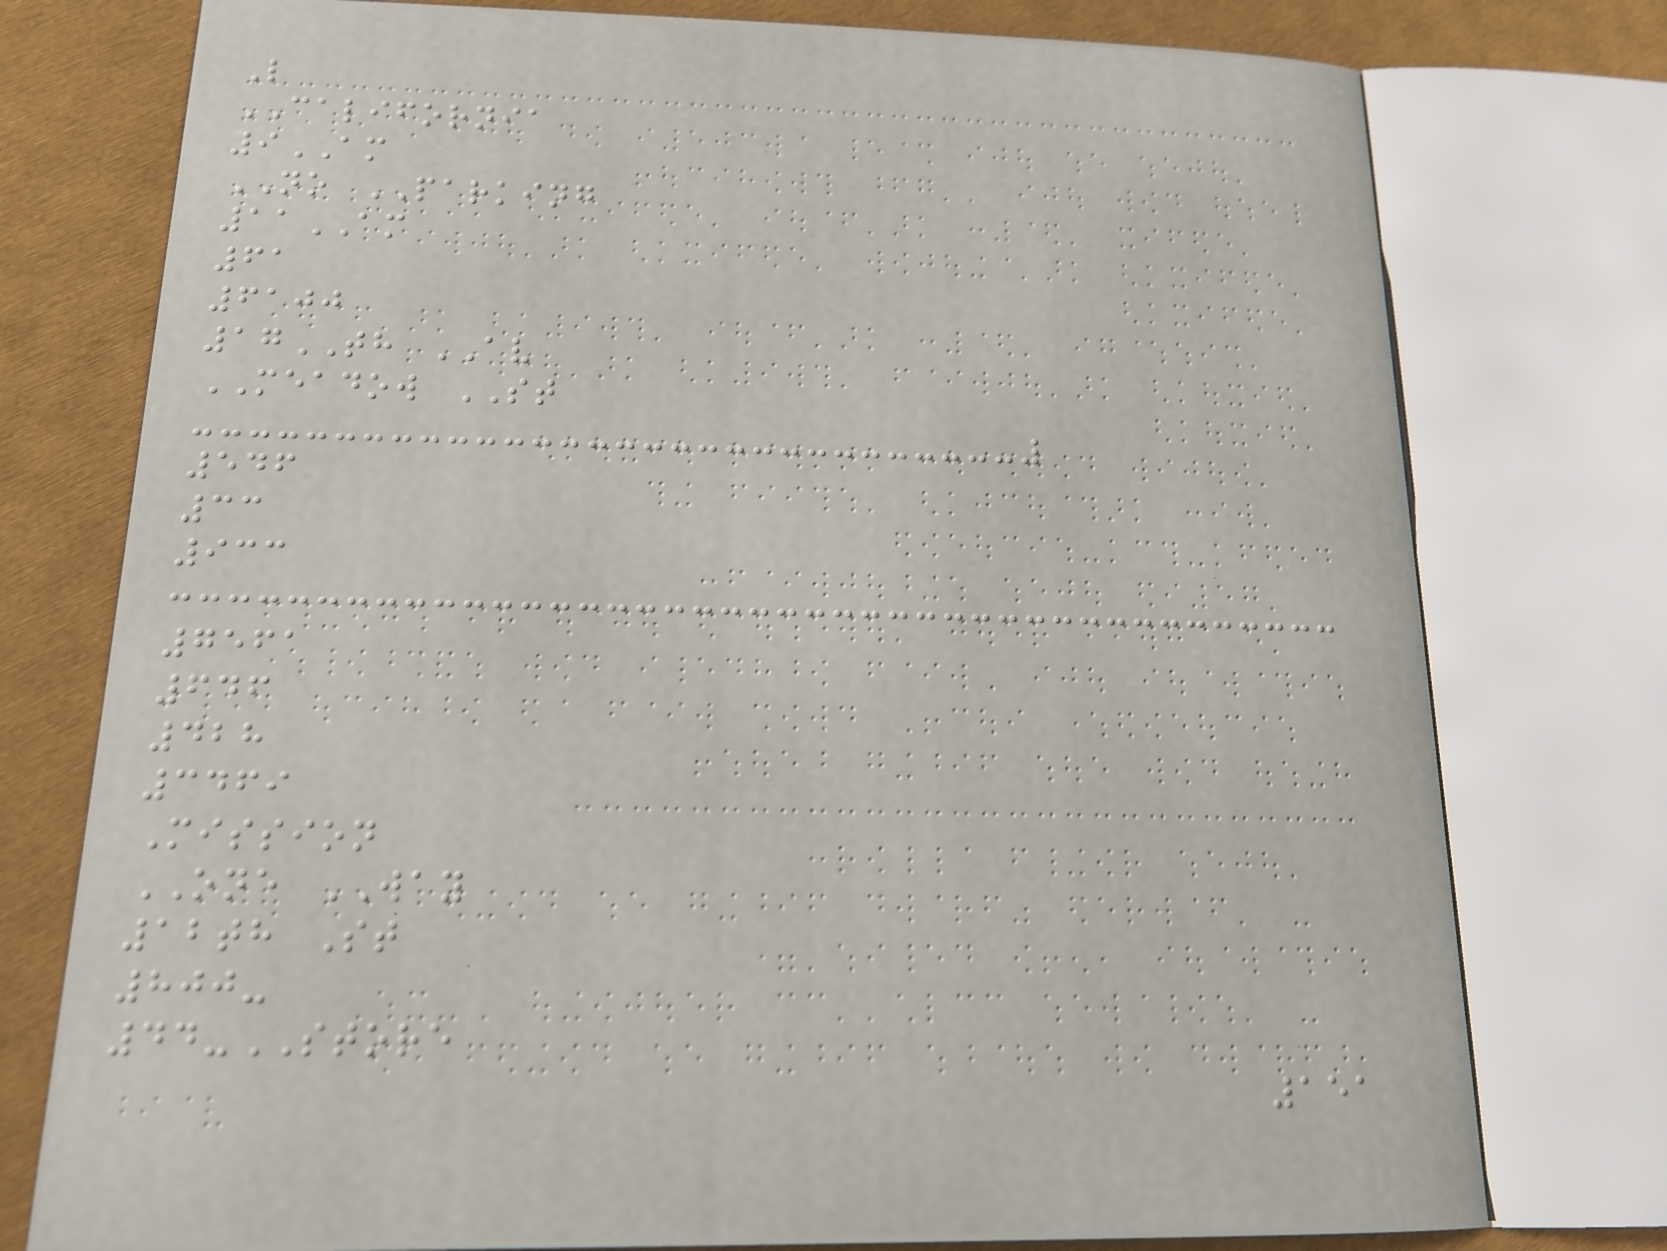L
CALIFORNIA
9AM
NO PARKING
11AM
61
6100
17TH AV
MEADOW ST
546
33
933
7561
646
428
3469
Mission
ONE WAY
12th St
800-
44-STORE
151
